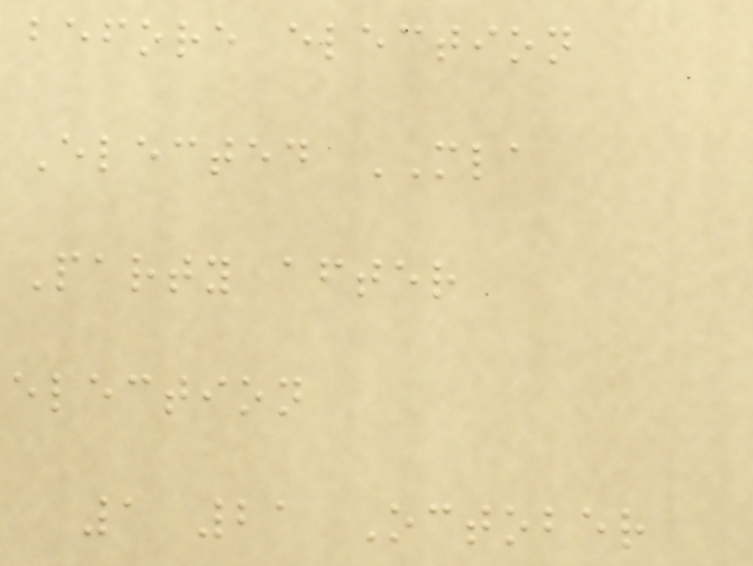before election
Elected MLA
Party after
election
1 21 October
